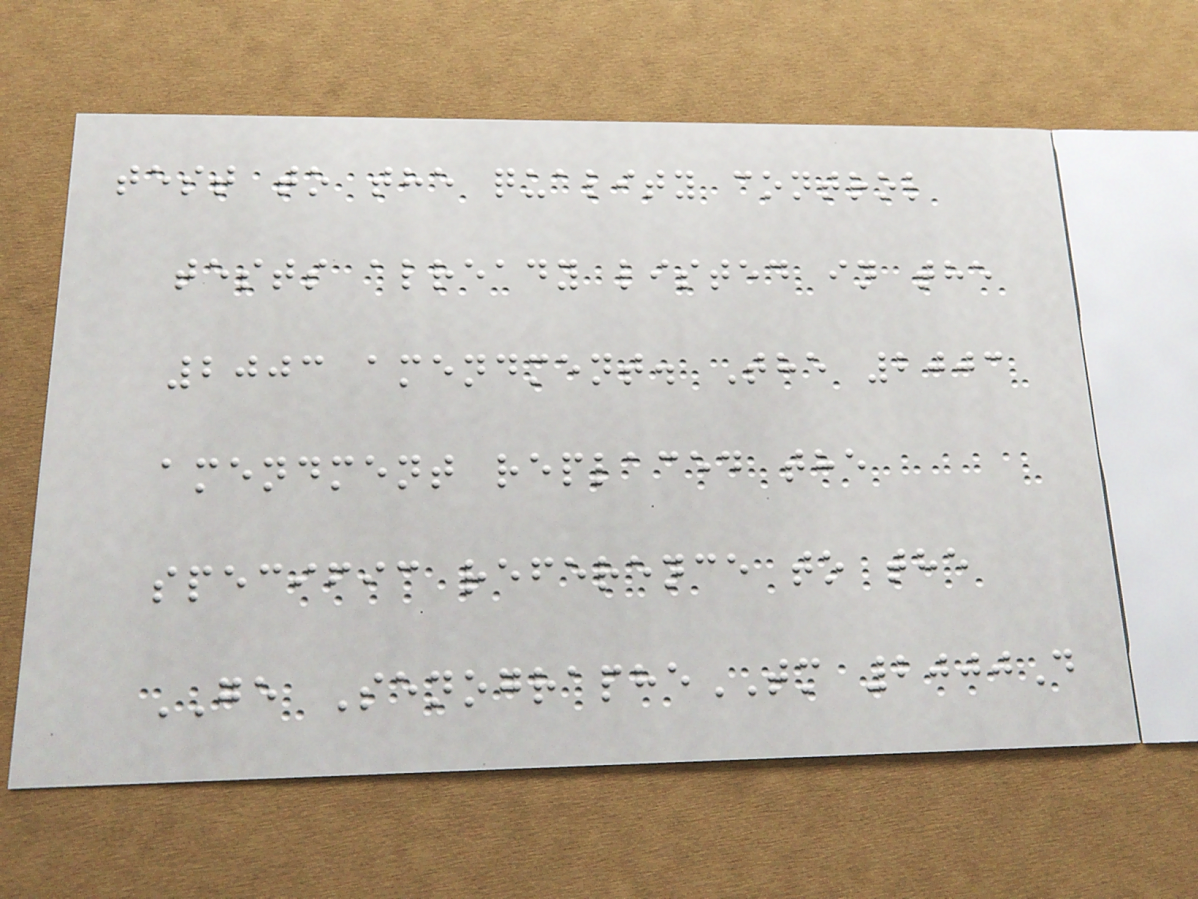test to the quality control
tests already listed in the
2003 amendment. The 2003
amendment replaced the
specific reference to the
GE SenographeTM 2000D
